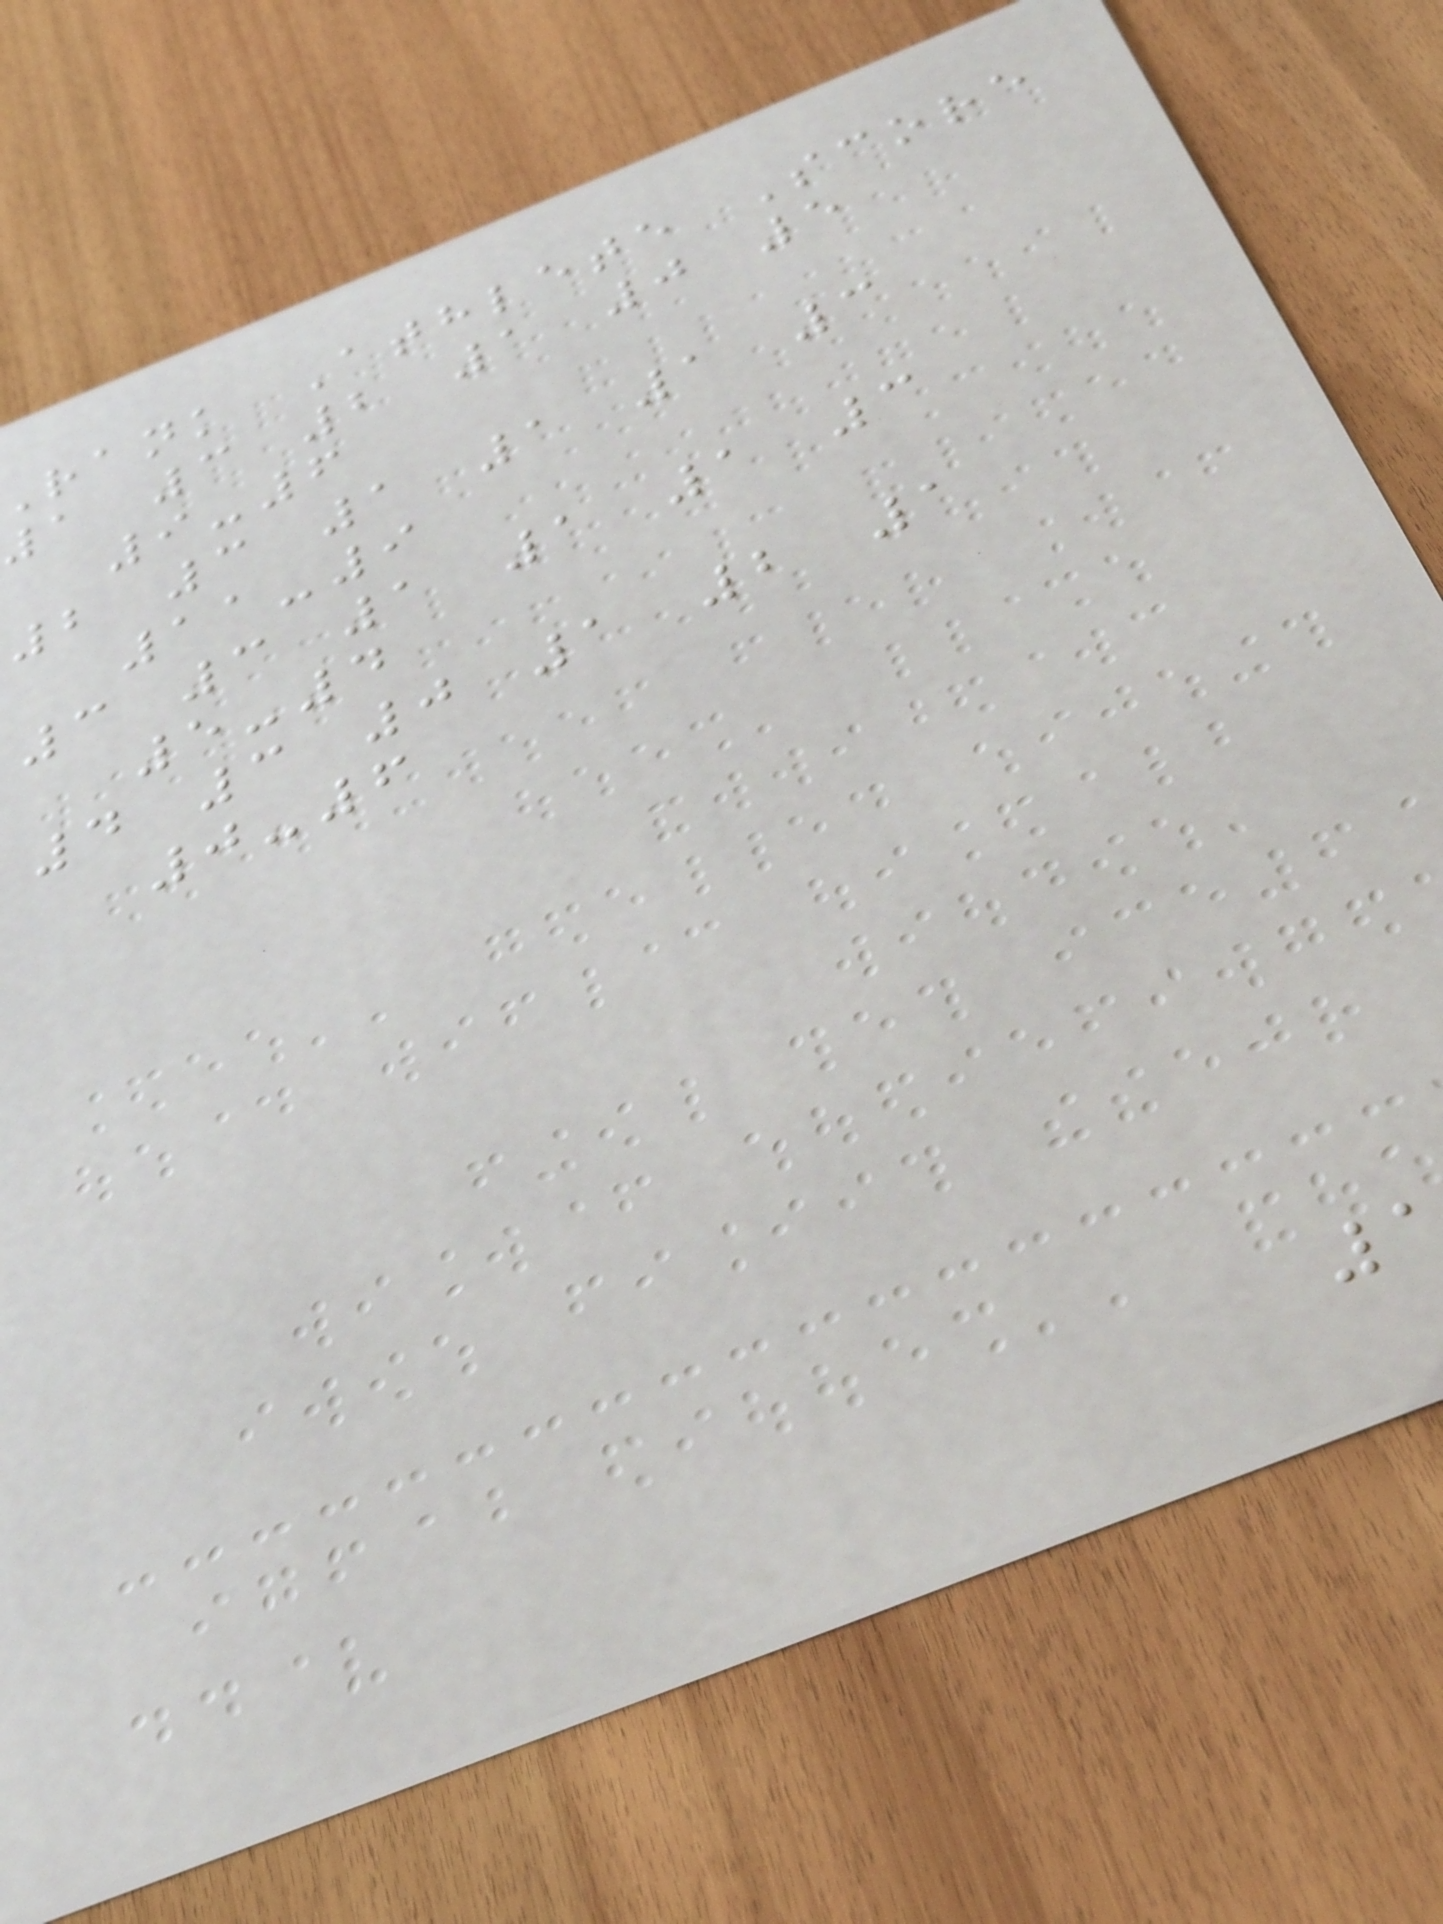rank Athlete Score
1 3 2 1 0 5
9-6
2 3 1 1 1 3
11-9
3 3 1 1 1 3
5-4
4 3 0 1 2 1
0-6
